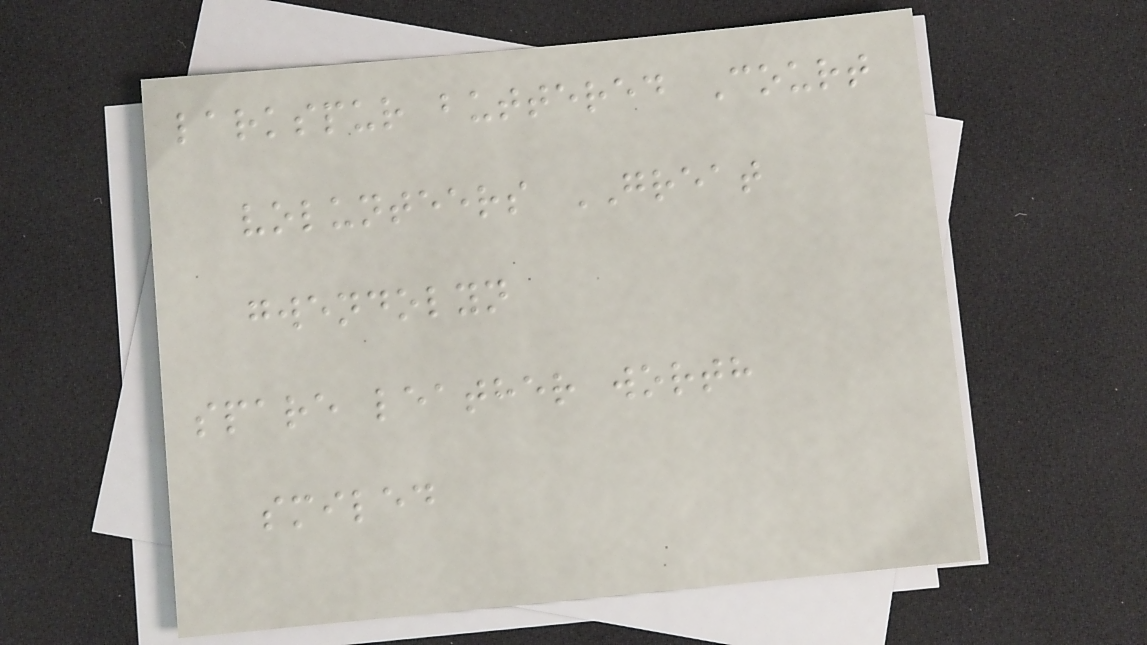larkspur buttered Court
volunteers GREAT
gwendolyn
spare leather worth
smiled
